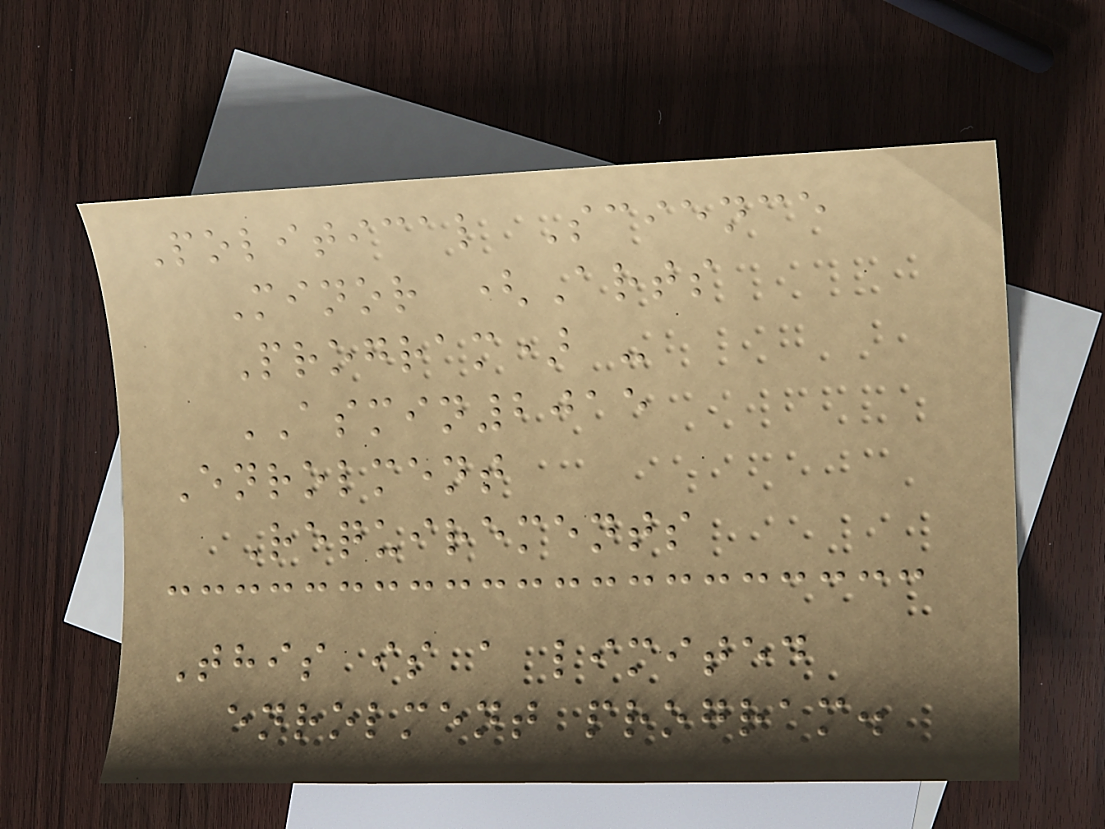Political Science
Minor (Arts
Program) -
ASMIN2015
Enrolment
Requirements
This is a limited
enrolment program.
